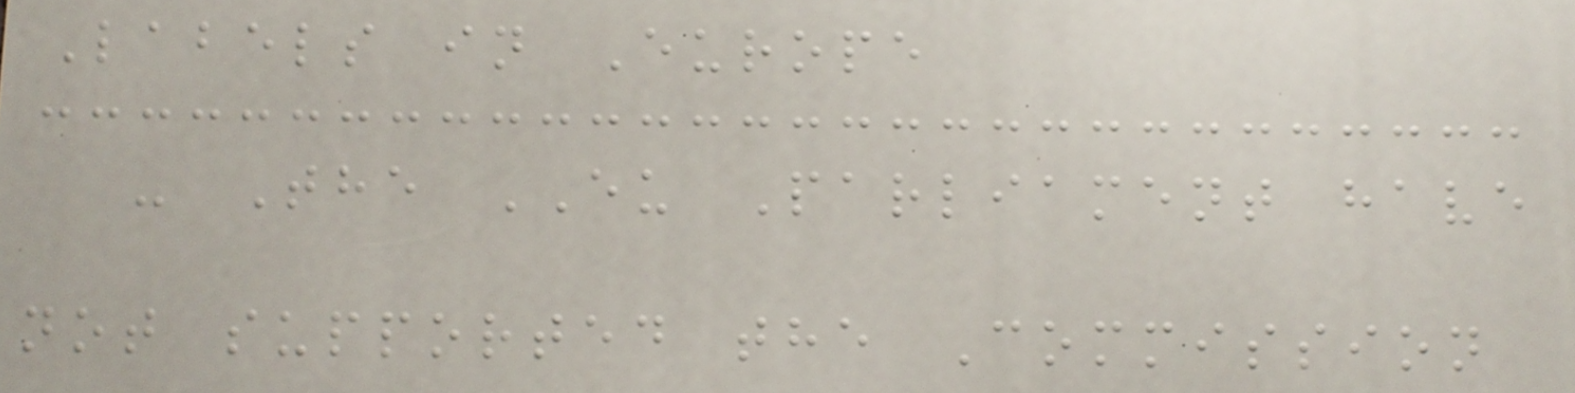Labels in Europe
- The EU Parliament have
not supported the Commission
